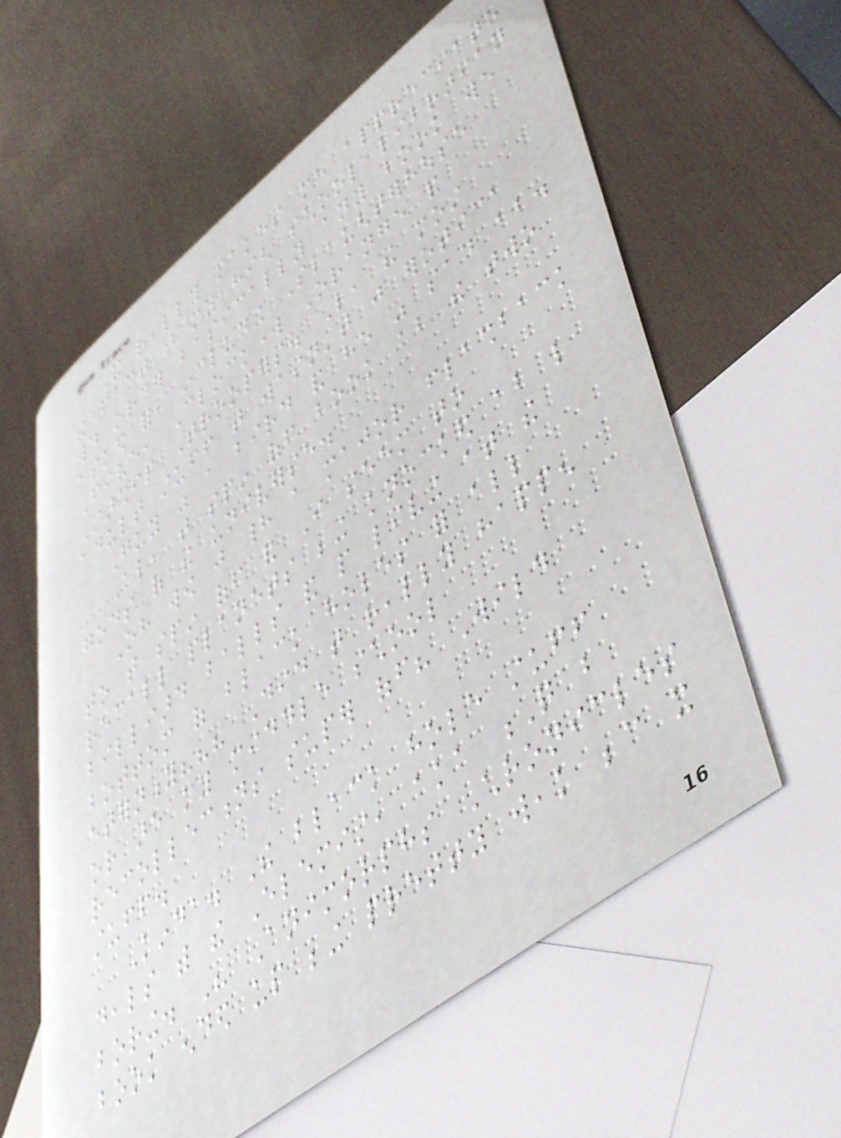It really makes me appreciate
the fact that my high school librarian
would order basically any book we
asked for, including Slaughterhouse
Five, Clockwork Orange and
Starship Troopers. Like, the most
adult stuff that wasn't just erotica
Guy was a bird and he was sad about.
Also, that spin off book about the two
gods of the universe.
Oh wow just had a major flashback
to that spin off and I seem to
recall planets being knocked about like
billiard balls and people living at the
bottom of black holes for all
eternity??? Did that really happen
or are my middle school
recollections super off? Wild
stuff.
Kinda. The black hole stuff
deals with the Elemist, aka Q but
boring. His Animorphs Chronicles
book ended up being pretty weak because it
